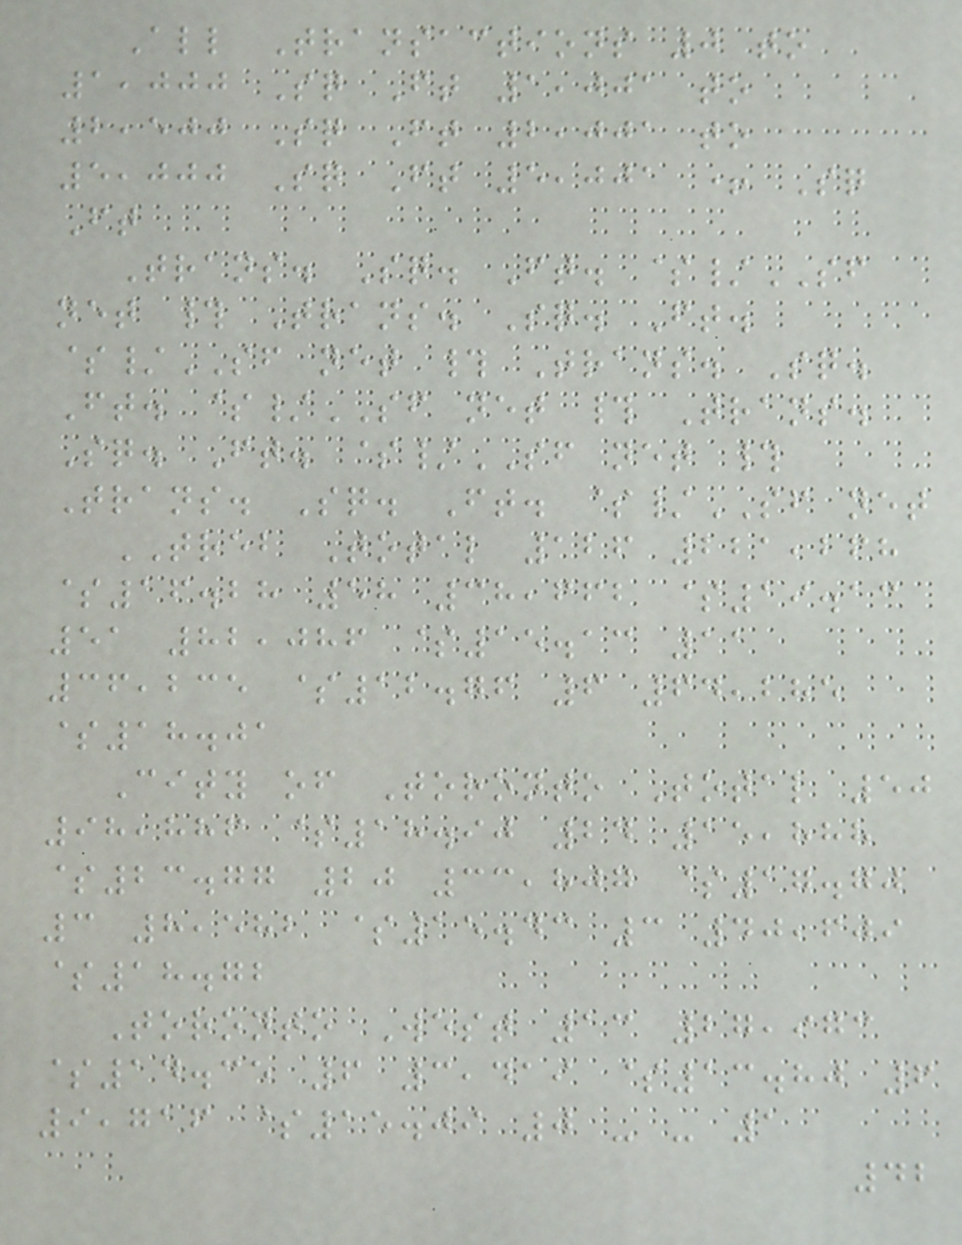All Transactions 0 to
1,000 Sq Ft 1,001 to
2,500 Sq Ft 2,001 to
5,000 Sq Ft 5,001 + Sq
Ft
Trans. Sq. Ft. $/SF
net # Trans. Sq. Ft.
$/SF net # Trans. Sq.
Ft. $/SF net # Trans.
Sq. Ft. $/SF net #
Trans. Sq. Ft. $/SF net
TREB Total 126 221,268
$16.28 58 38,662 $19.13
51 82,086 $15.13 11
36,235 $12.76 6 64,285
$18.01
City of Toronto Total 50
98,886 $18.90 24 15,888
$23.77 20 33,807 $17.70
3 8,582 $15.43 3 40,609
$18.72
Toronto West 13 27,973
$14.35 6 3,419 $13.80 6
9,716 $15.09 0 - - 1
42
